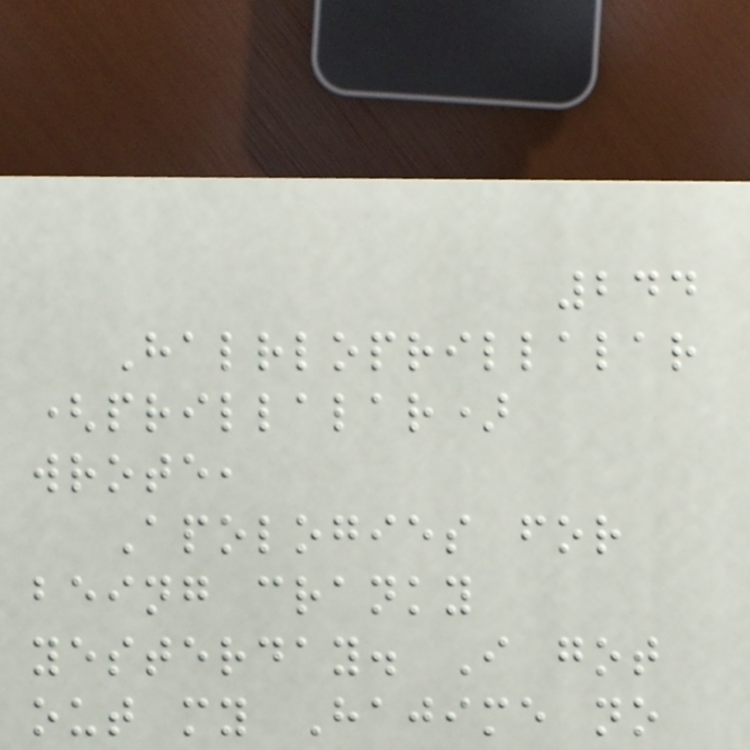244
Halrloprillalar
(prillalar)
wrote,
Apologies for
being cranky
yesterday. I got
out my Hajime no
